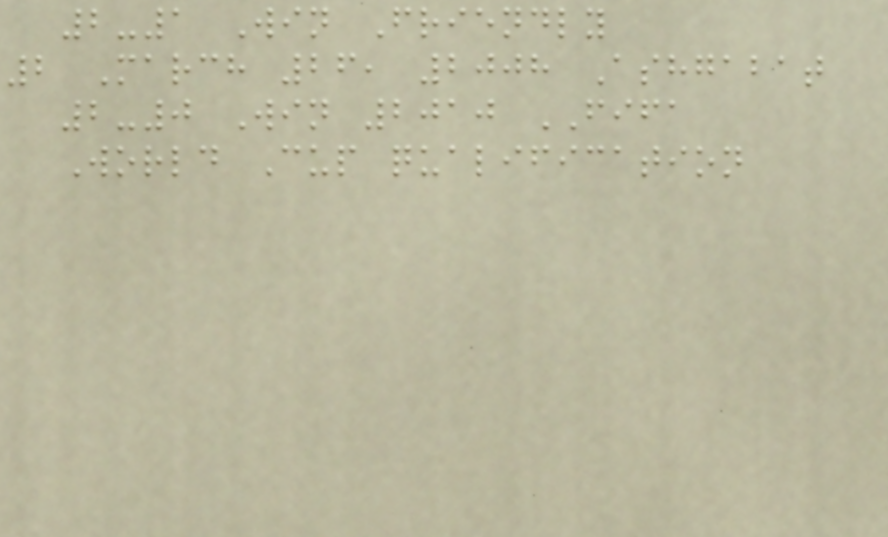2-1 Win Friendly
2 March 26, 2008 Ashgabat
2-0 Win 2010 FIFA
World Cup qualification
